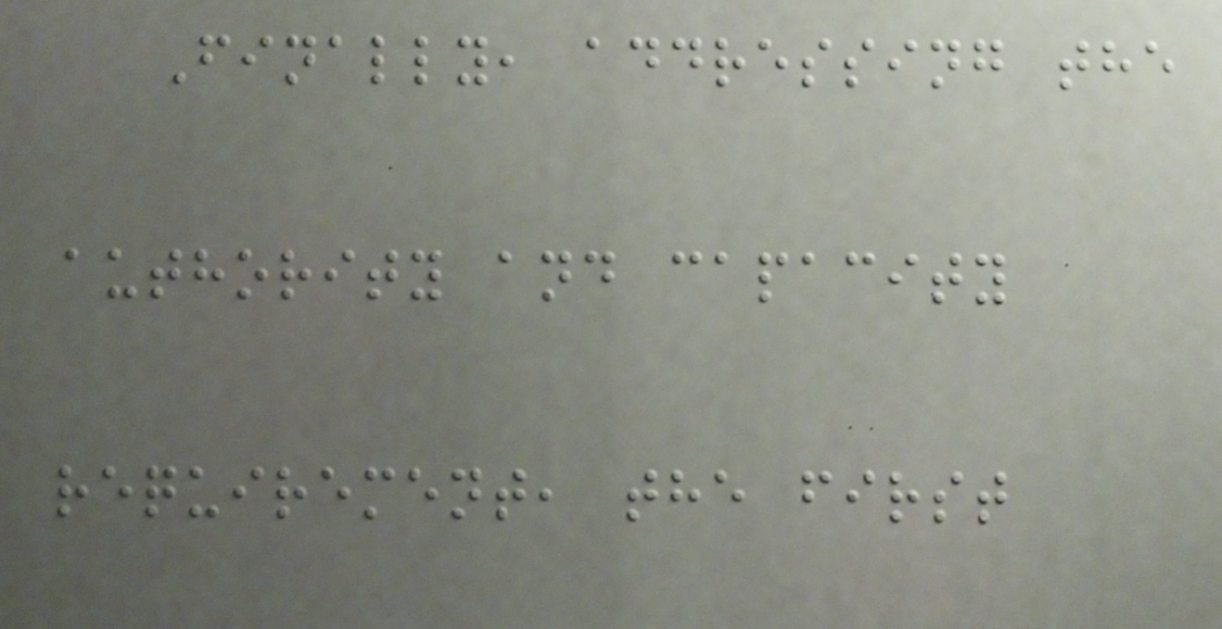Finally, addressing the
authority and capacity
requirement, the first
